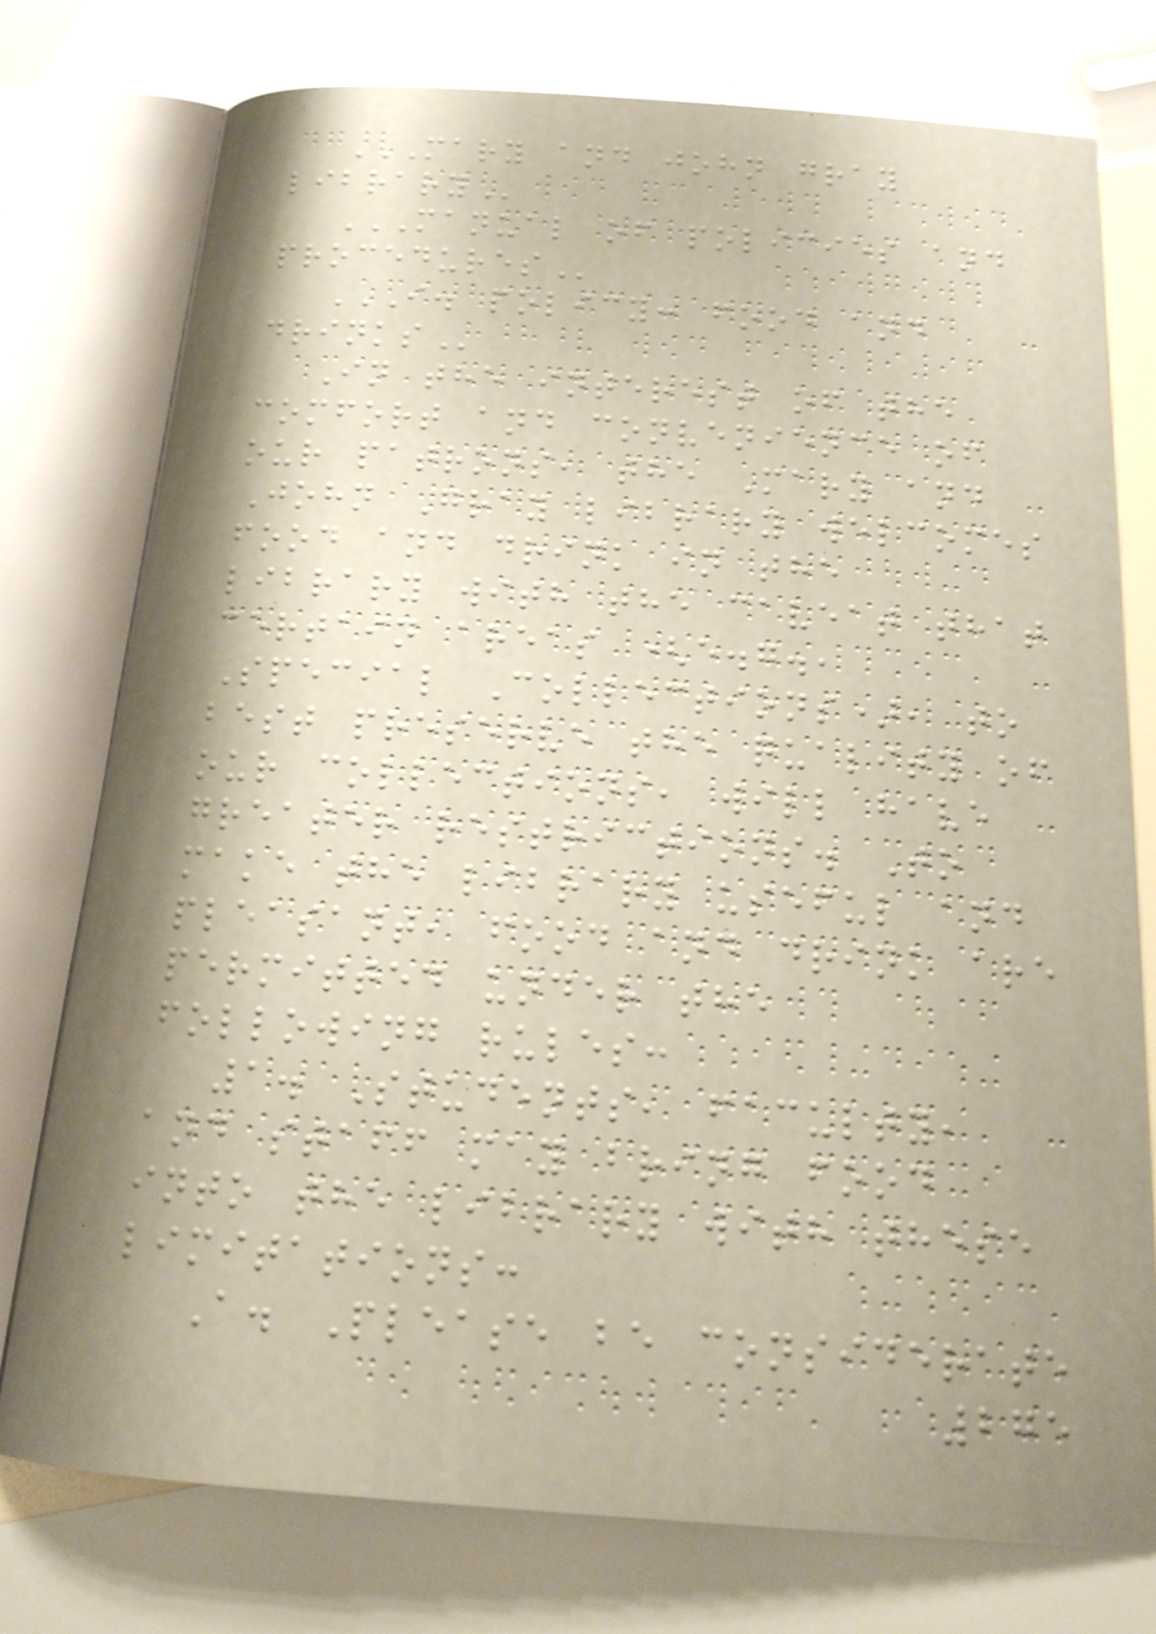MARY AND JOHN GRAY
LIBRARY
MANUAL OF POLICIES AND
PROCEDURES
I. POLICY: FOOD AND
DRINKS
In the interest of the
comfort and convenience of
our patrons, the Mary and
John Gray library welcomes
food and drink in the
library with the caveat that
certain areas (e.g.,
Special Collections), to
best preserve the quality of
our collections, will have
greater restrictions. To
make the library useful and
pleasant, food and drink are
permitted under the
following rules:
1. Students, faculty,
and staff may bring food
into the library with these
limitations:
A. Please be considerate
275
